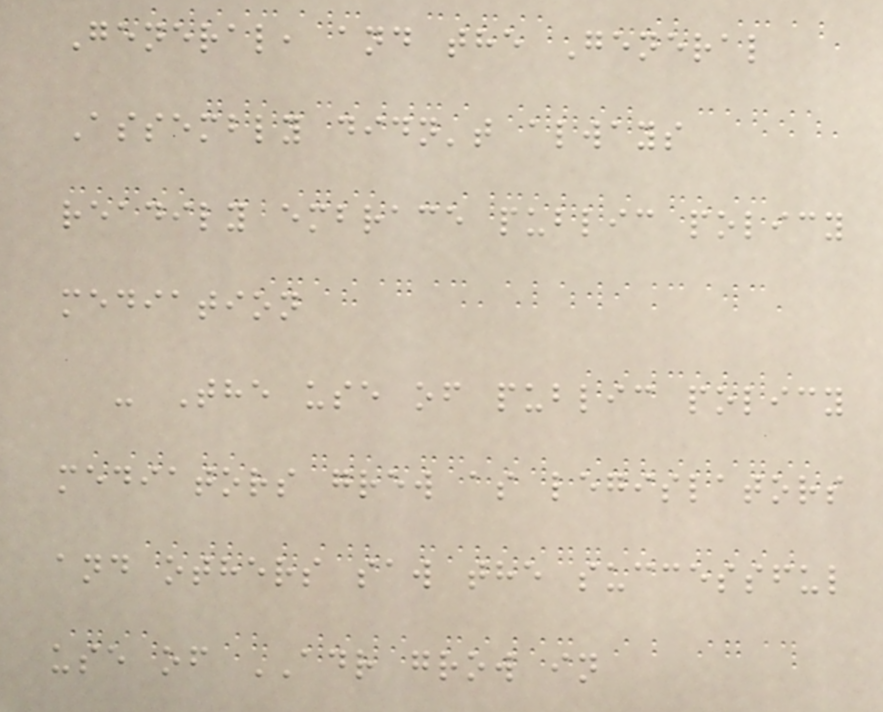General, and the General
Assembly didn't always
readily embrace public policy
mediation
- The use of public policy
mediators grew as legislators
and others saw the successful
use of ADR grow in
